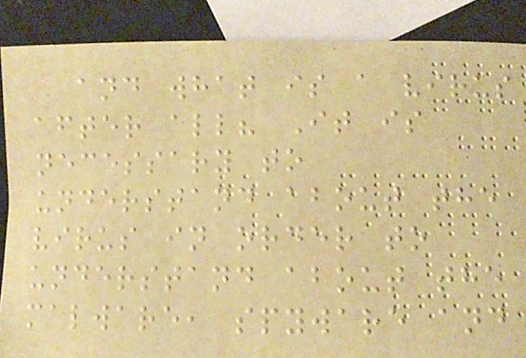and what is a virus
after all? It is
necessary to
understand about the
virus in order to
understand about the
malware, spyware and
